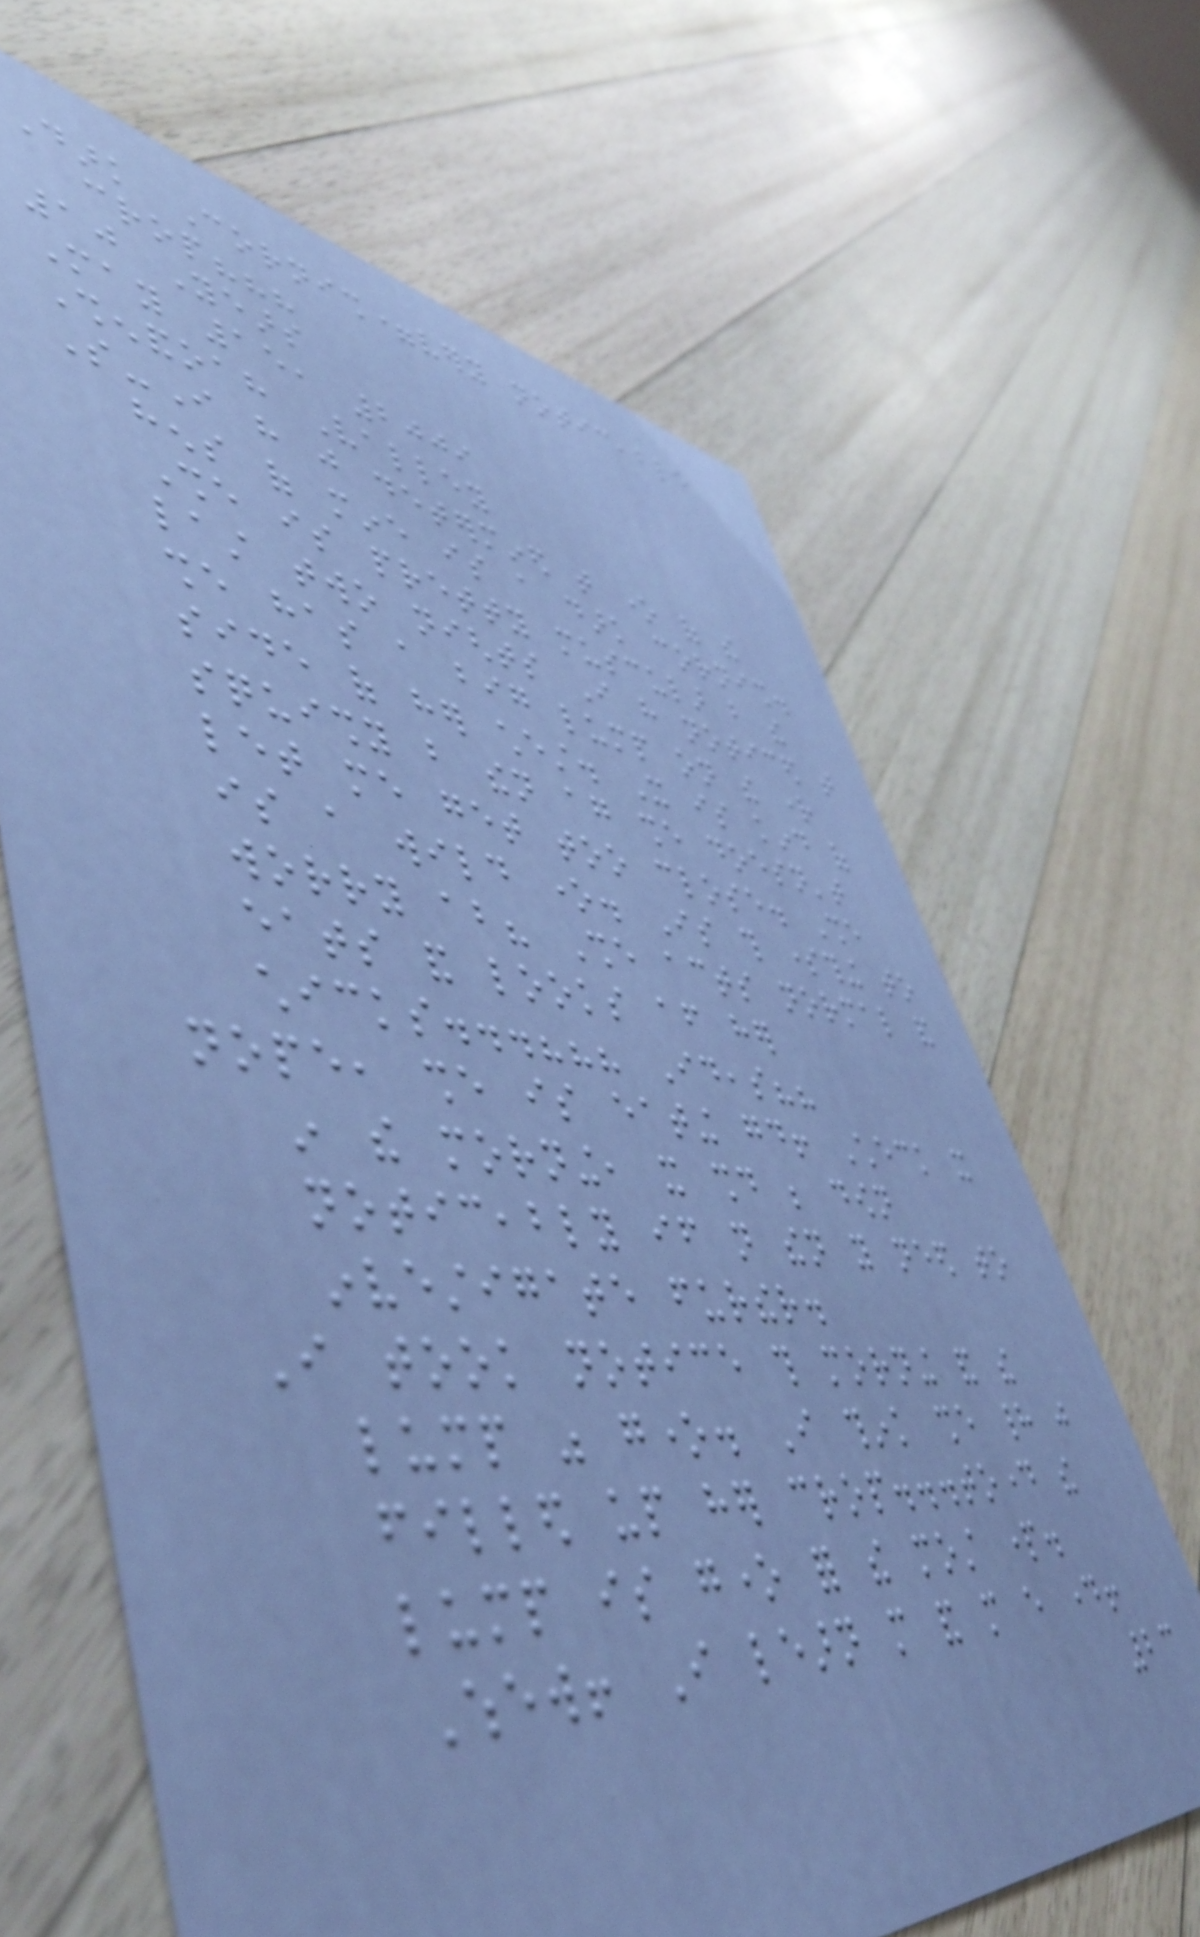Dark Cornish=very noticeable
crop???
10 Years
May 15, 2009
Shenandoah Valley
So-I have just determined that one of the
hens of mine is a dark cornish.
She is pretty muscular but the
last two nights I have noticed that
she has a big lump on the right
side of her chest. It is kind of
squishy but then again she doesn't
let me get too close. She
is a wild one. Is this something to
worry about? She acts normal and
eats and looks after her
chicks...??? Ideas??
nope, she is eating good! Check it
in the morning, it should be down
noticeably if not then you need to
investigate further.
I took notice this morning and the
lump was gone. I think she had just
filled up her crop...today the
lump is gone for the most part.
Whew! I learn more and more every day!
23
